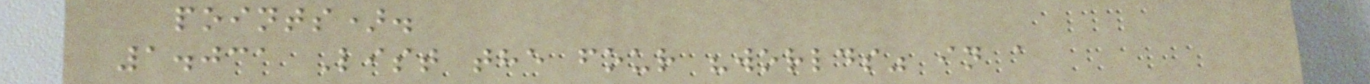points).
1.031 List the four "worlds" in a
